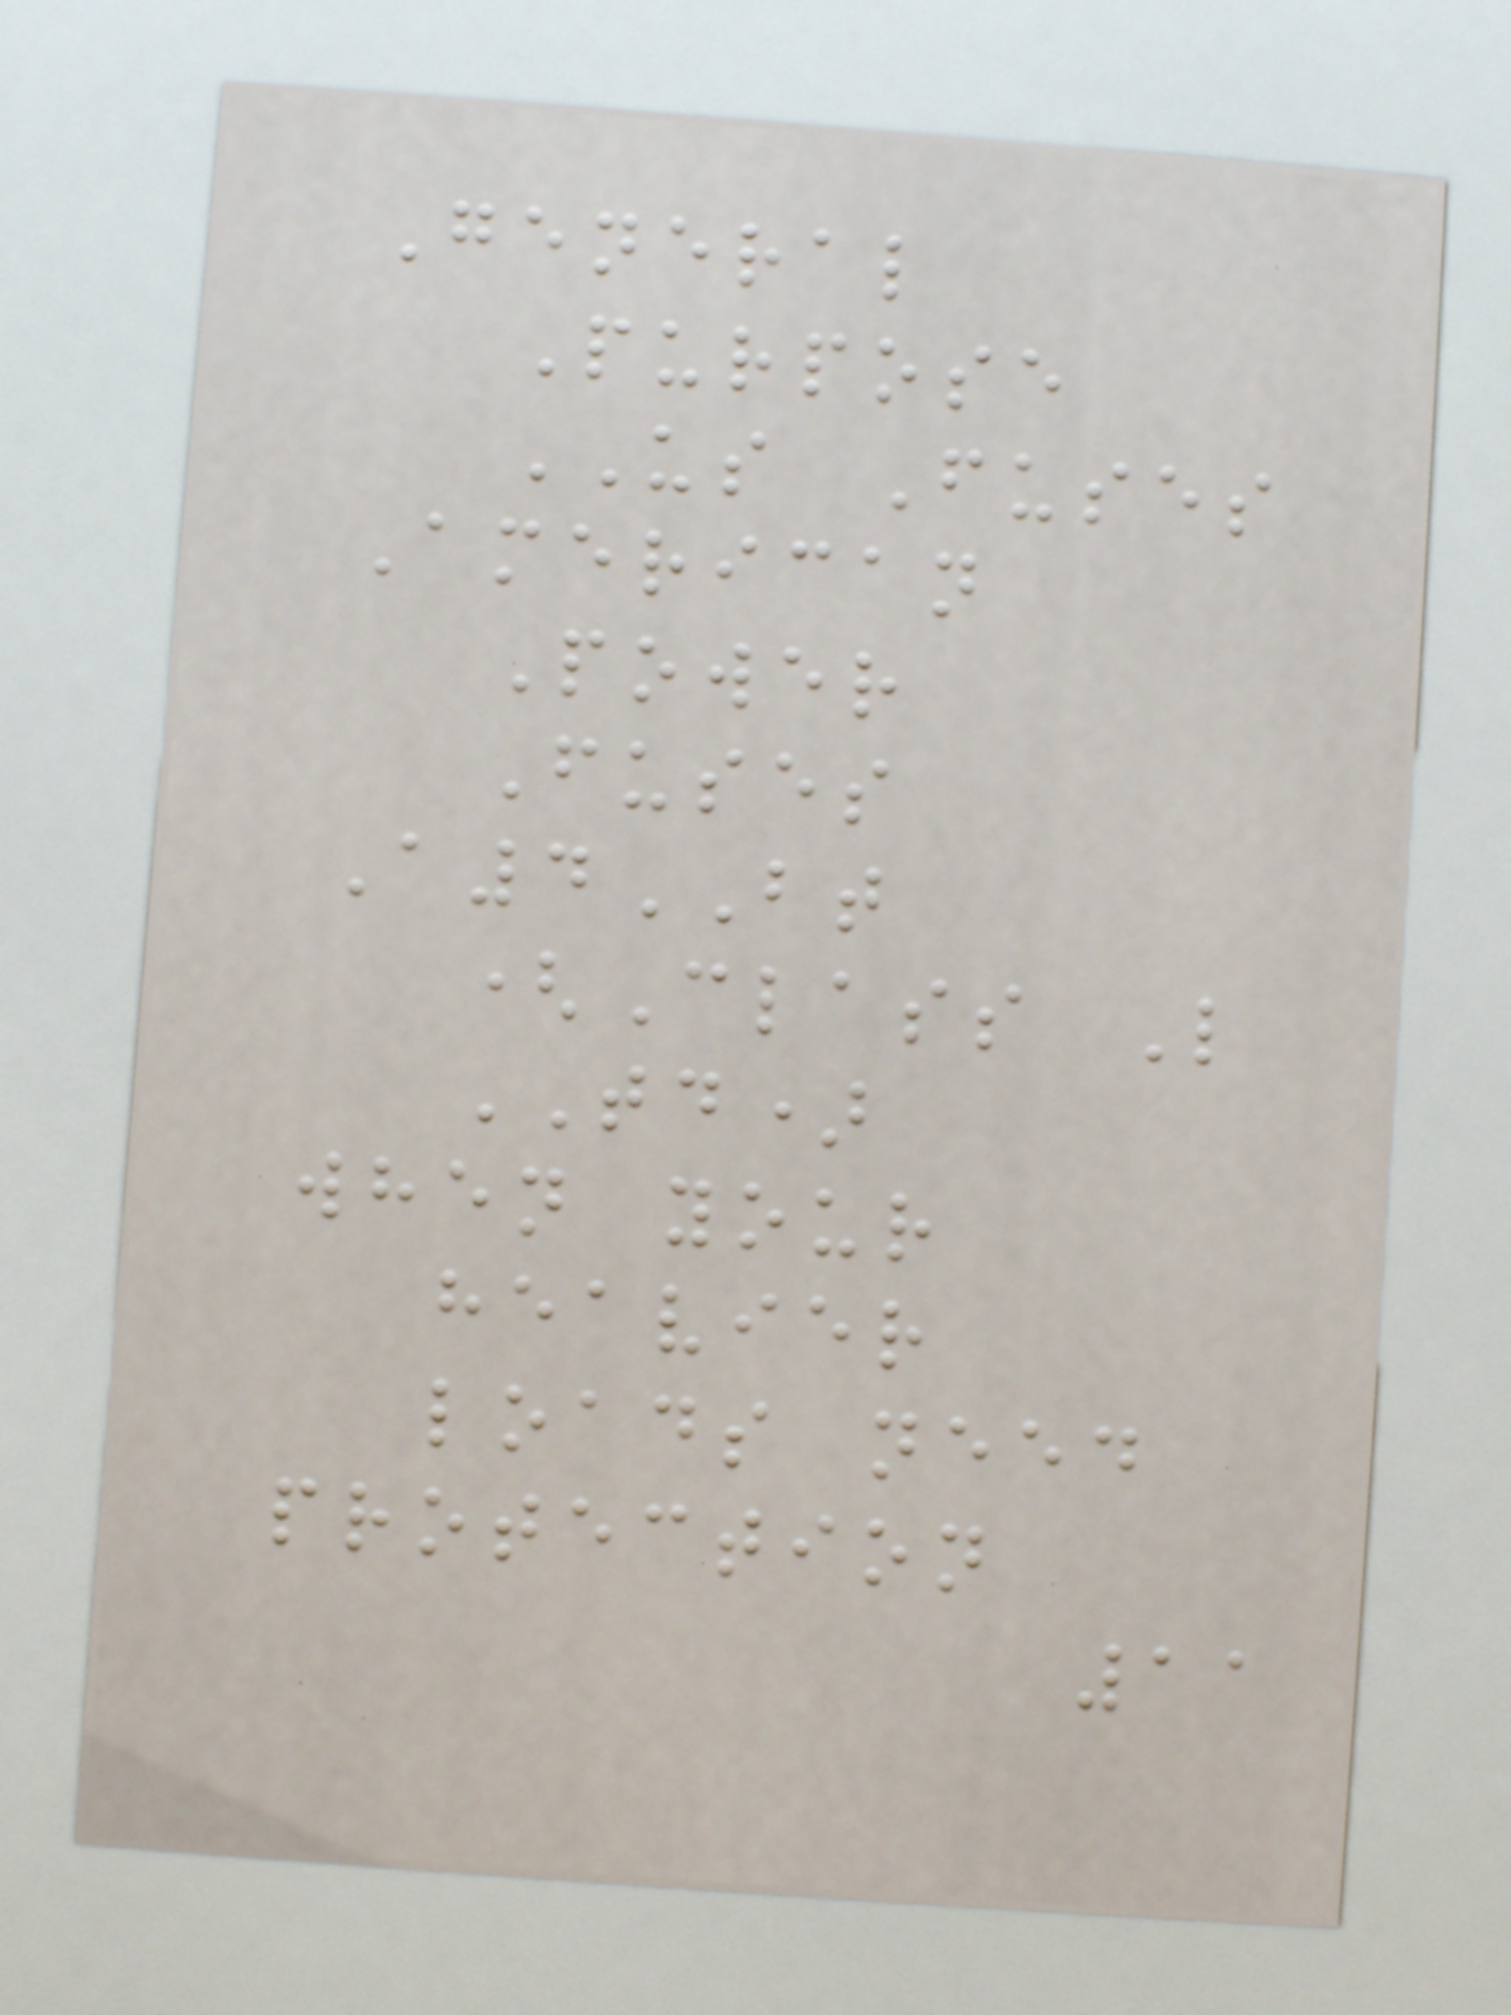General
Purpose
US Fuses
American
Power
Fuses
A4BT
(Class L
TD)
when your
heavier
loads need
protection
11
